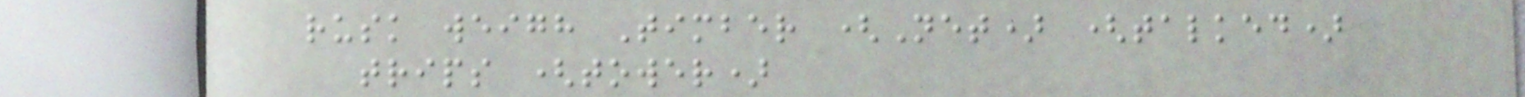rusk weigh Timber (Net) (talked)
trips (tower)
